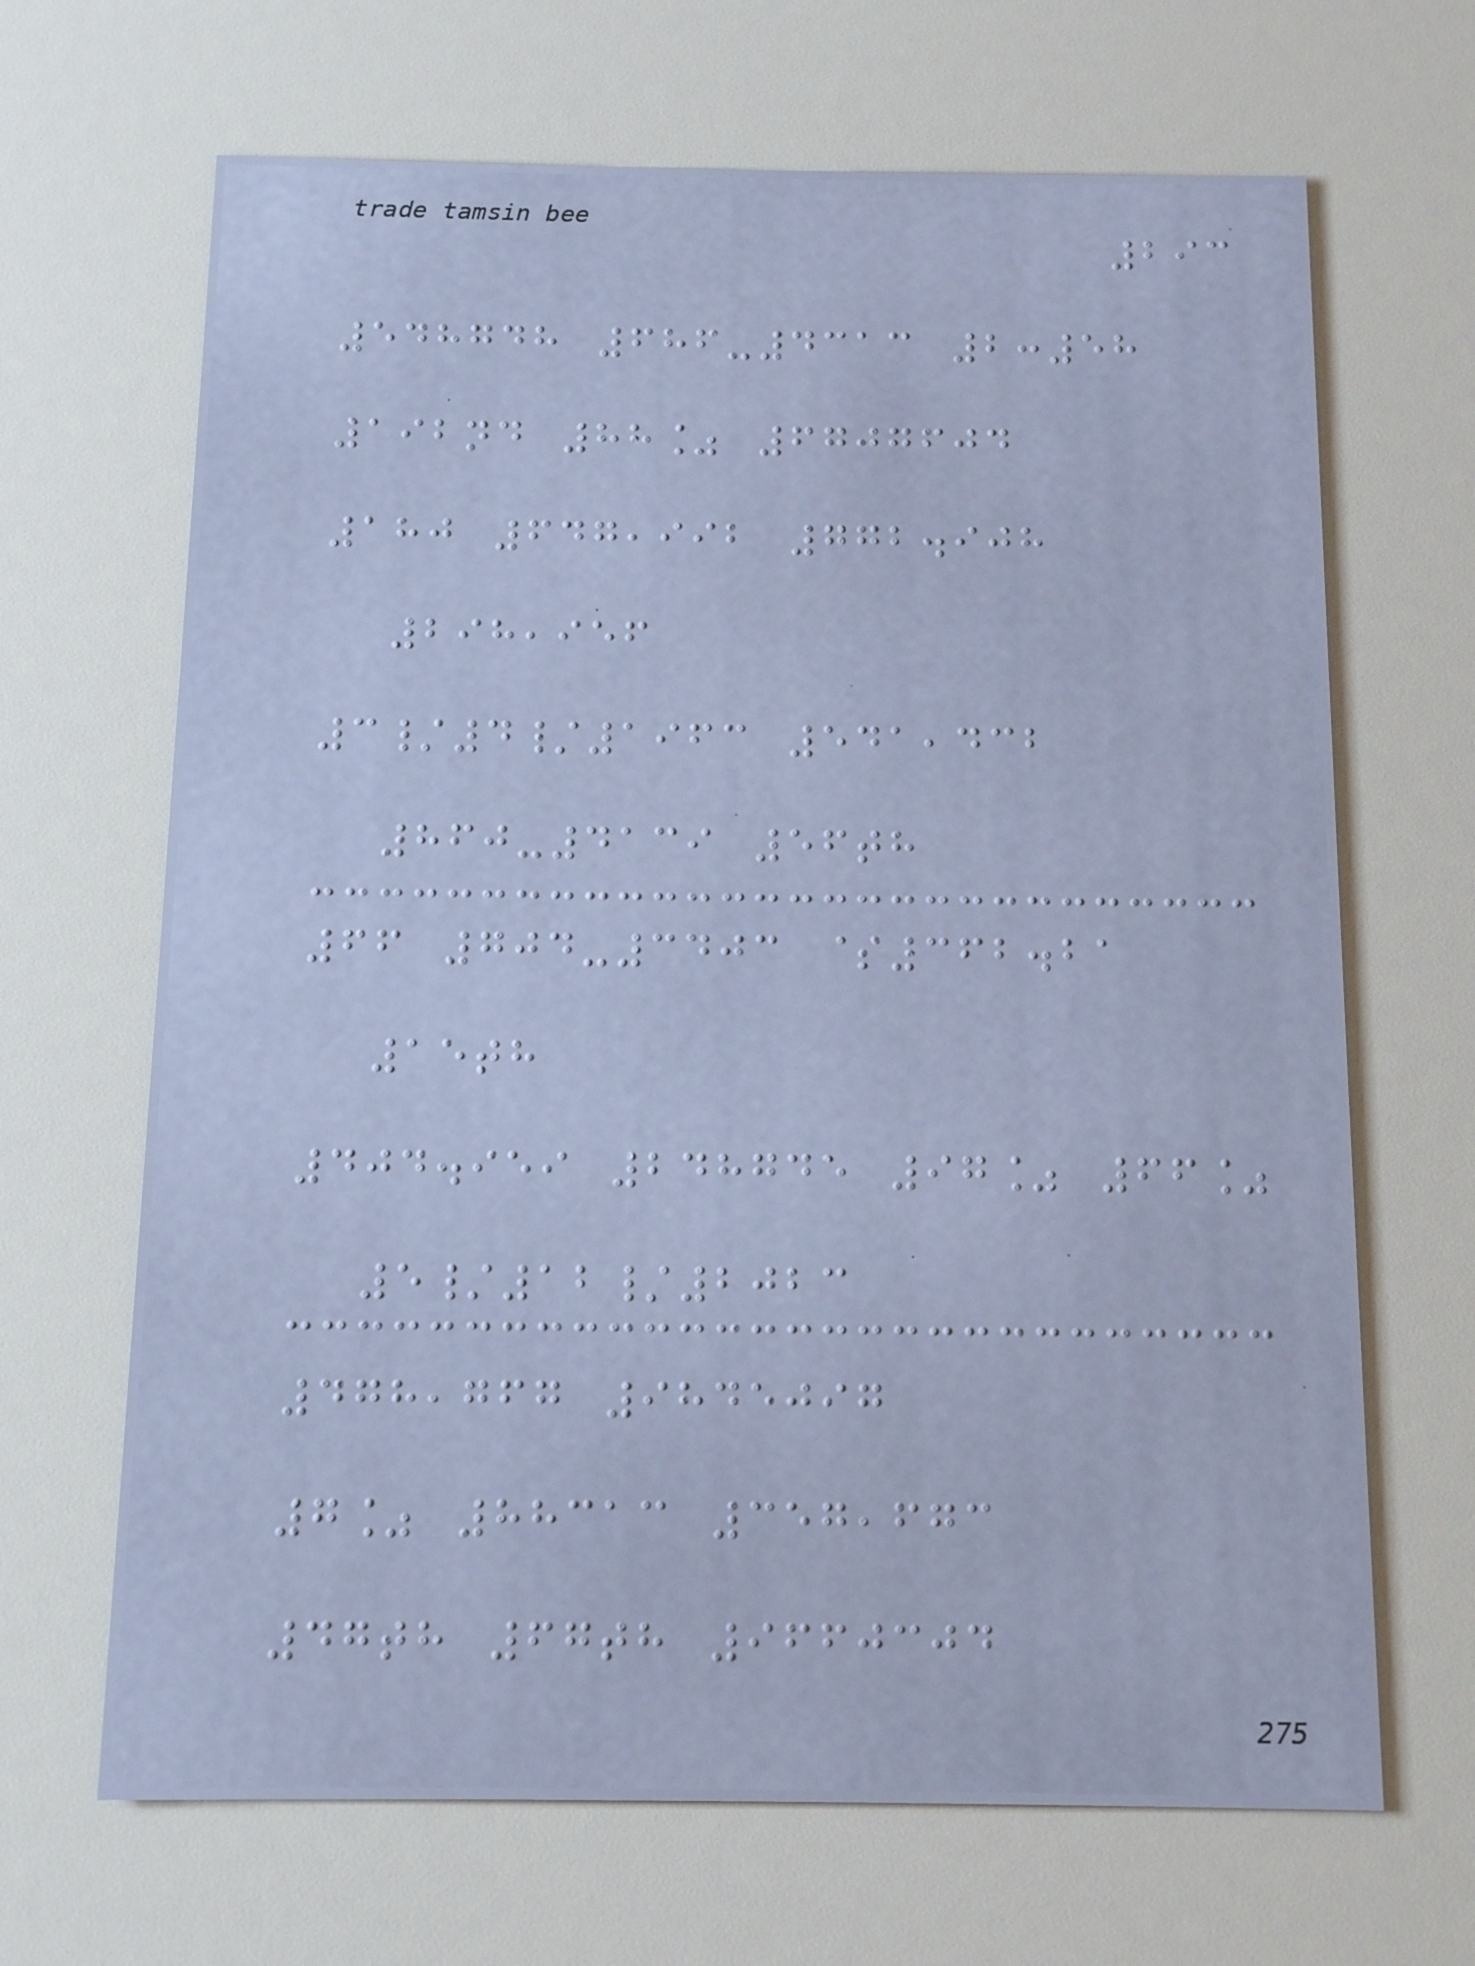293
548748 686-4313 2:58
192nd 88% 6707604
180 647,992 772.908
298,956
3/4/1963 541,432
860-4139 56th
66 704-3403 $362.21
15th
404.959 248745 97% 66%
5/12/2023
478,767 9845097
7% 88313 357,673
47th 67th 9660304
